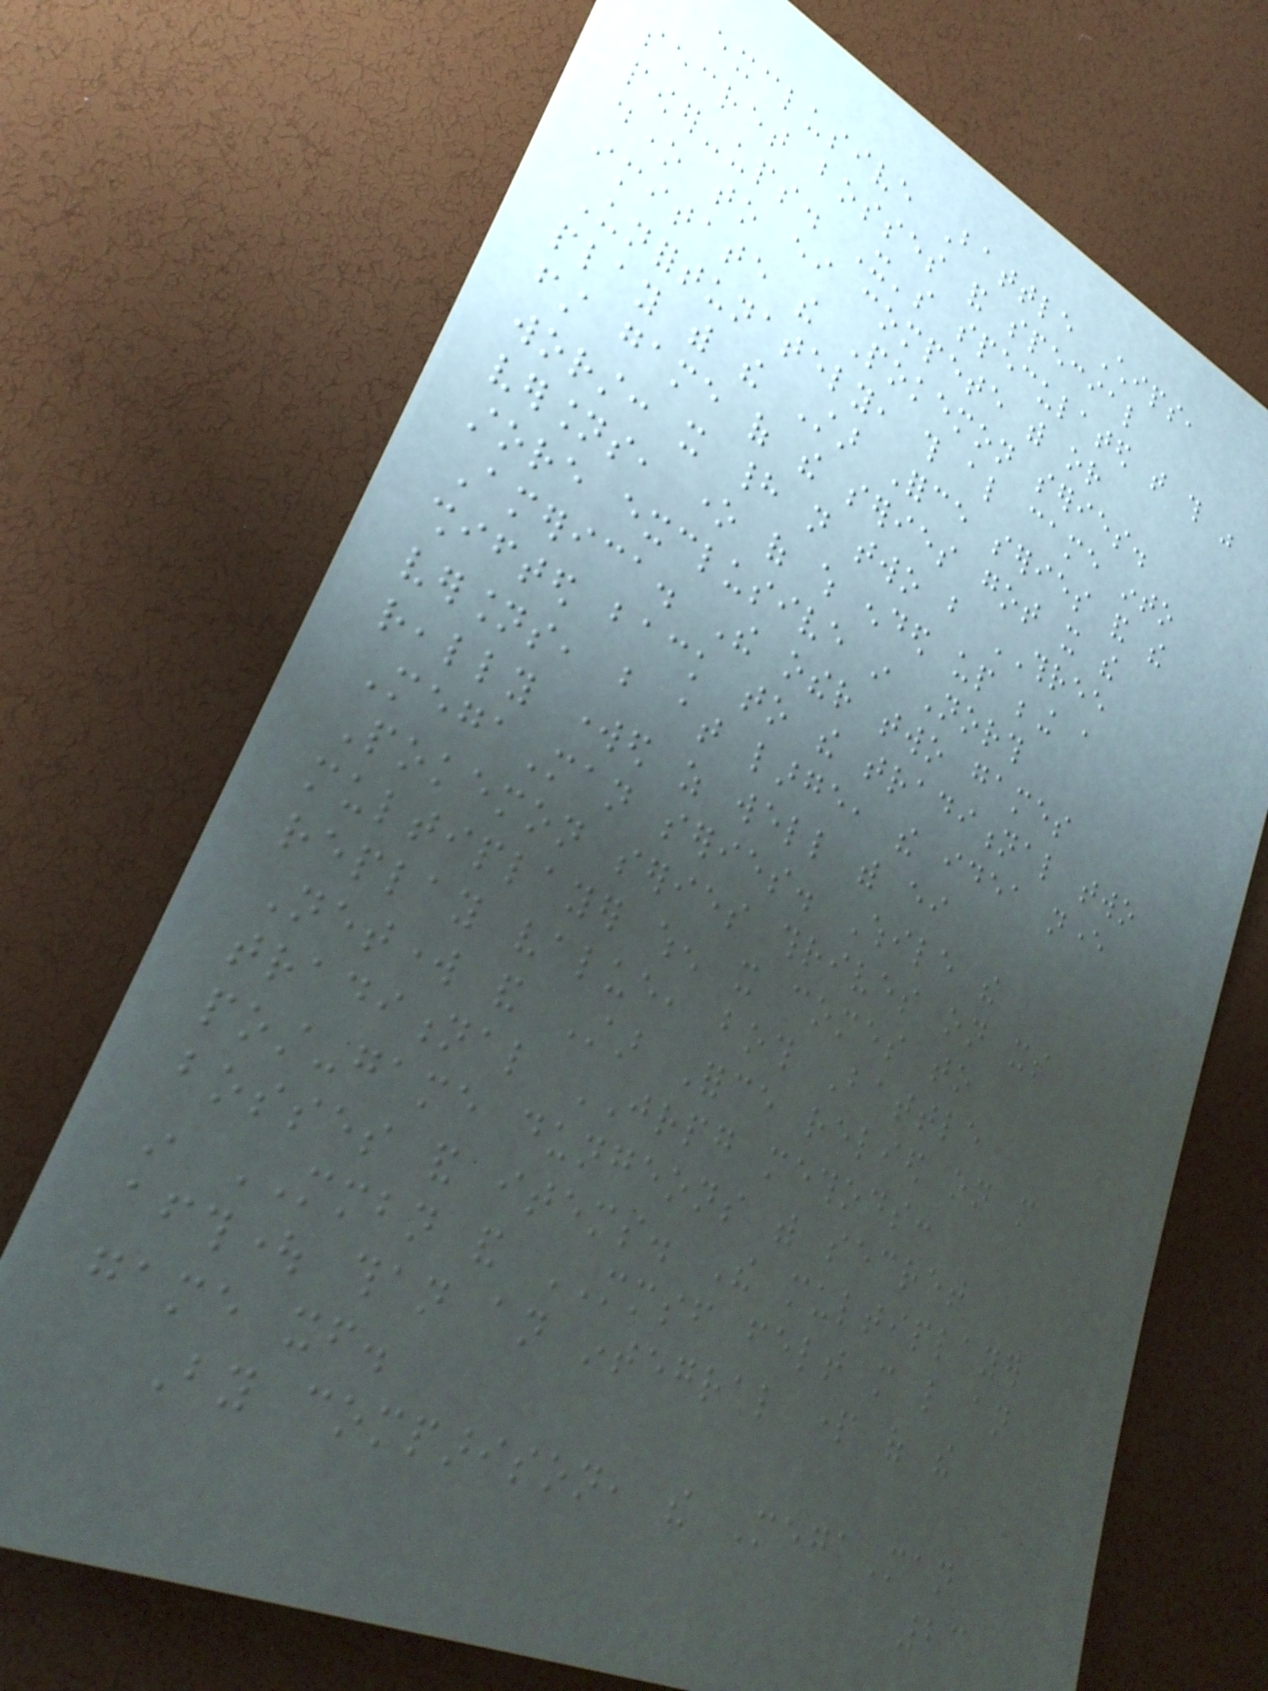exclusive Battle Chips,
secret bosses and special
power-ups. It's speculated that this was
done to either compete with or
imitate the Pokemon series.
Unfortunately, this also came into
play with the Star Force series and the
first game of the series got it the
worst: it had not two but THREE
versions, one of which ended up being a
store exclusive in North
America. The other two games
shifted back to the traditional two
versions, but at large, the idea never
really worked as well with either
MegaMan series. While the
Pokemon series thrives on its
multiplayer when it comes to
replay value, both Battle
Network and Star Force relied on more
traditional JRPG methods:
post-game dungeons with secret
bosses and items. The multiplayer
in MMBN and MMSF felt more like an
afterthought than an integral part of the
game itself.
By comparison, the MegaMan
23
